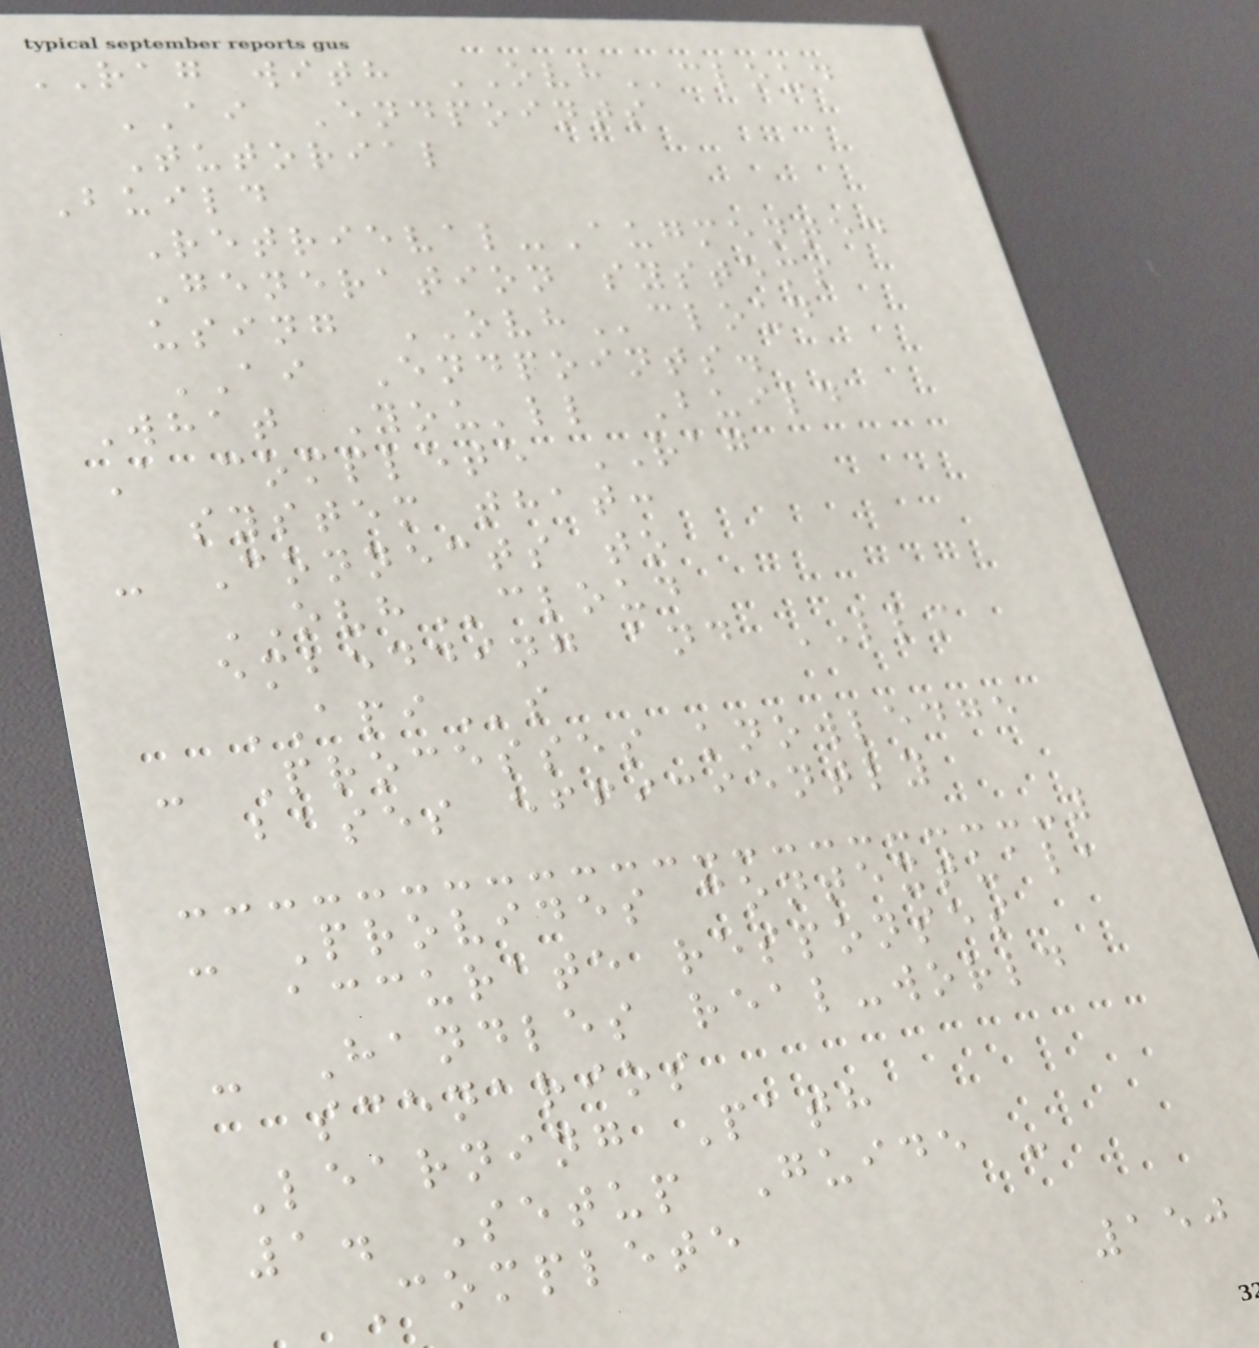RAG with OVHcloud
AI Endpoints
Tutorial
Build
Retrieval-Augmented
Generation systems
using OVHcloud
AI Endpoints.
What You'll Build
A complete RAG
system that:
- Connects to
OVHcloud
embedding and LLM
APIs
- Processes knowledge
bases efficiently
- Provides contextual,
accurate responses
- Handles real-world
scenarios
Learning Path
1. Setup Guide -
Complete
150
